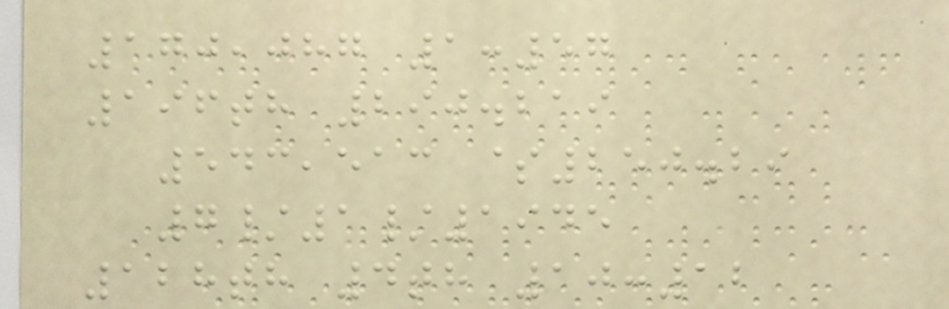170,087 1:57
196th 290.219
543,513 $250.29
7/1/1945
128th 4th 10:12
